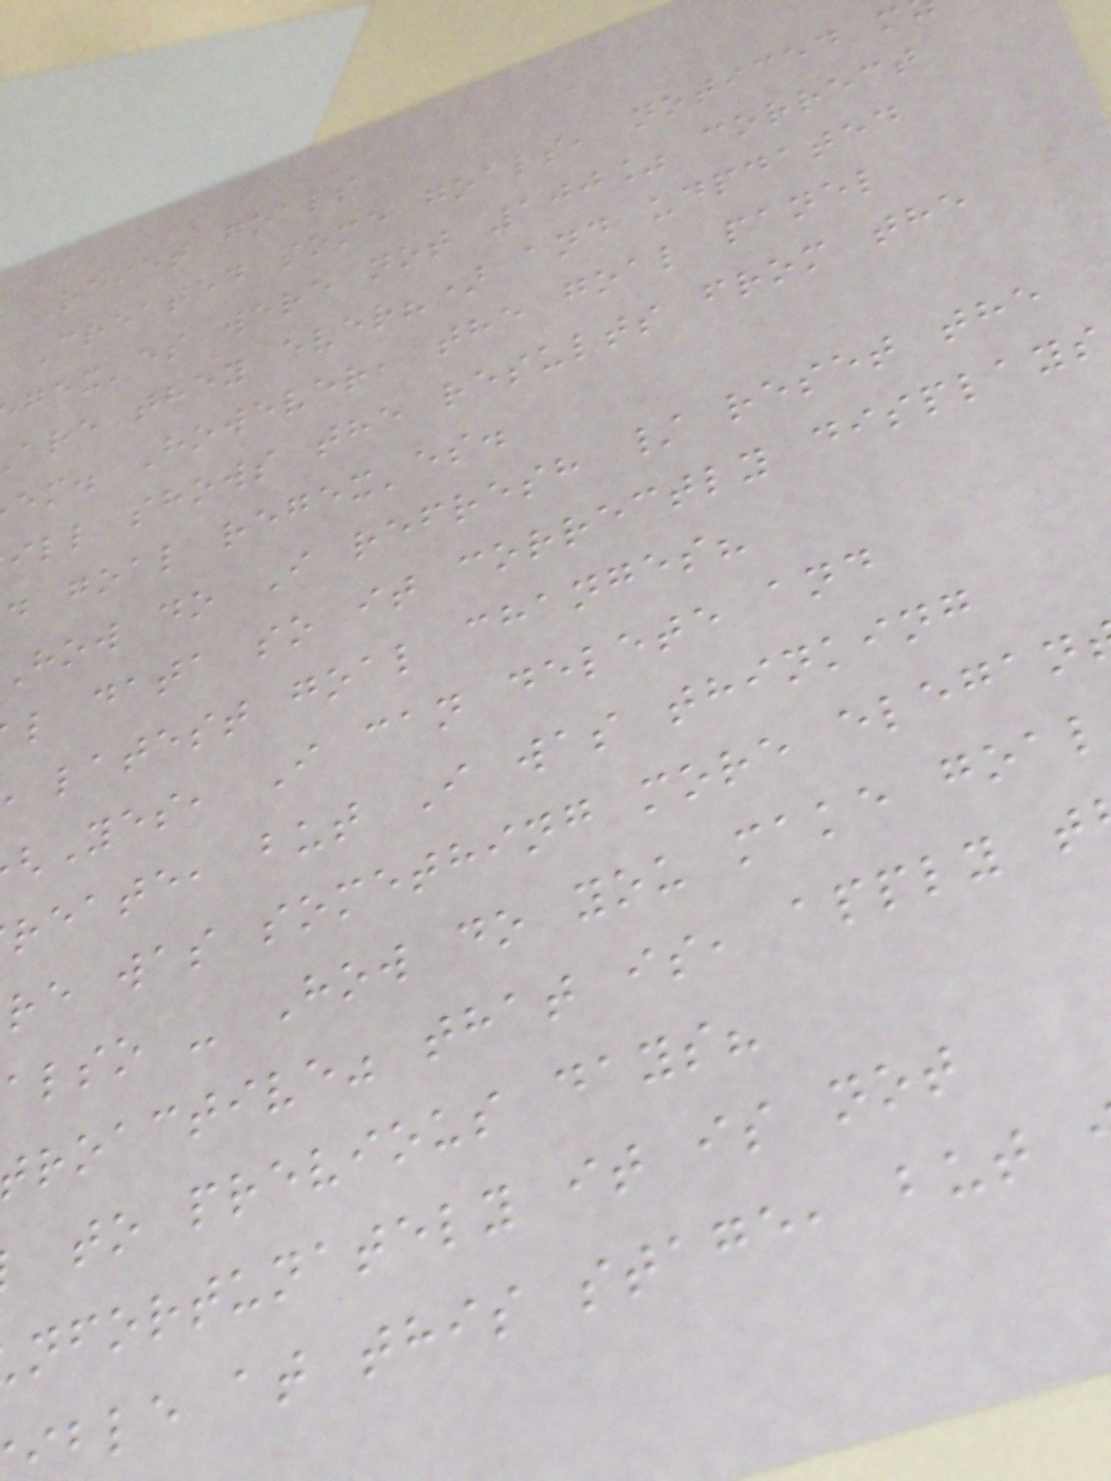Reset goals
Created some goals, noticed m
gex'es were not 100% correct
are they ever?) and udpdated
em. However, the goal panel
ill shows the results from the
d goal regex'es.
how do I refresh / reset the
l data so it correctly displays
latest goal changes?
Yes, I can delete and
reate, but I was thinking
re was something more elegan
also - How do you make goal
roactive" that is, apply t
to previous days?
nfortunately it is not
ble at this stage, but
